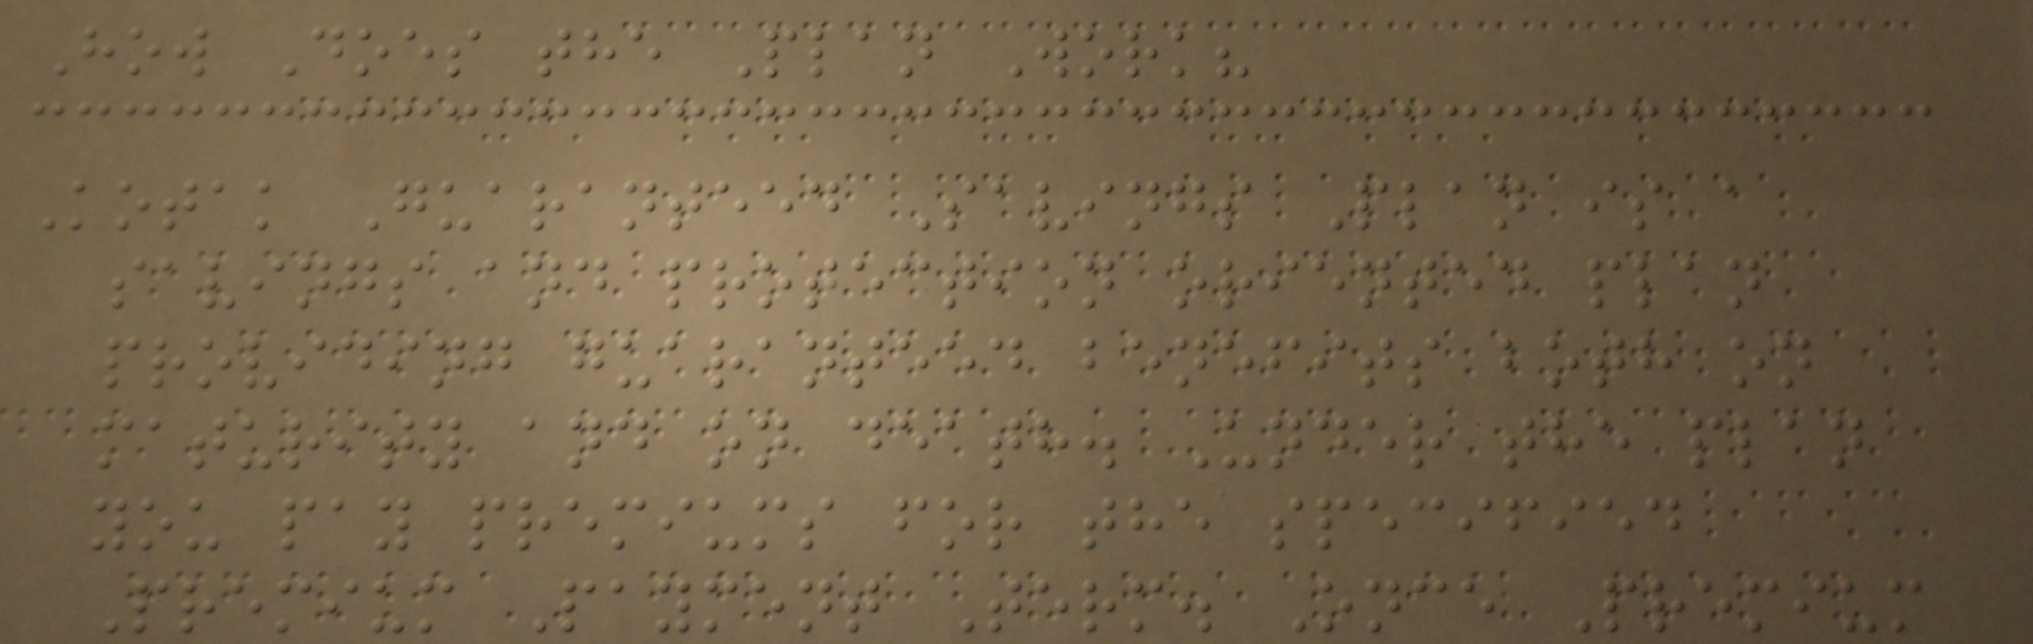How Does the Plan Work?
Kotak Guaranteed Savings Plan is a
savings and protection oriented plan
providing guaranteed benefits both on
maturity and on death. Under the plan
you pay premiums for the specified
Premium Payment Term. Once Premium
